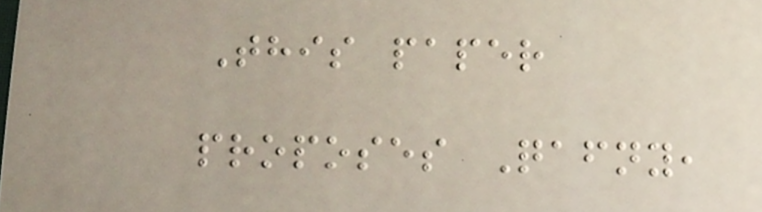This paper
proposes Qafny,
